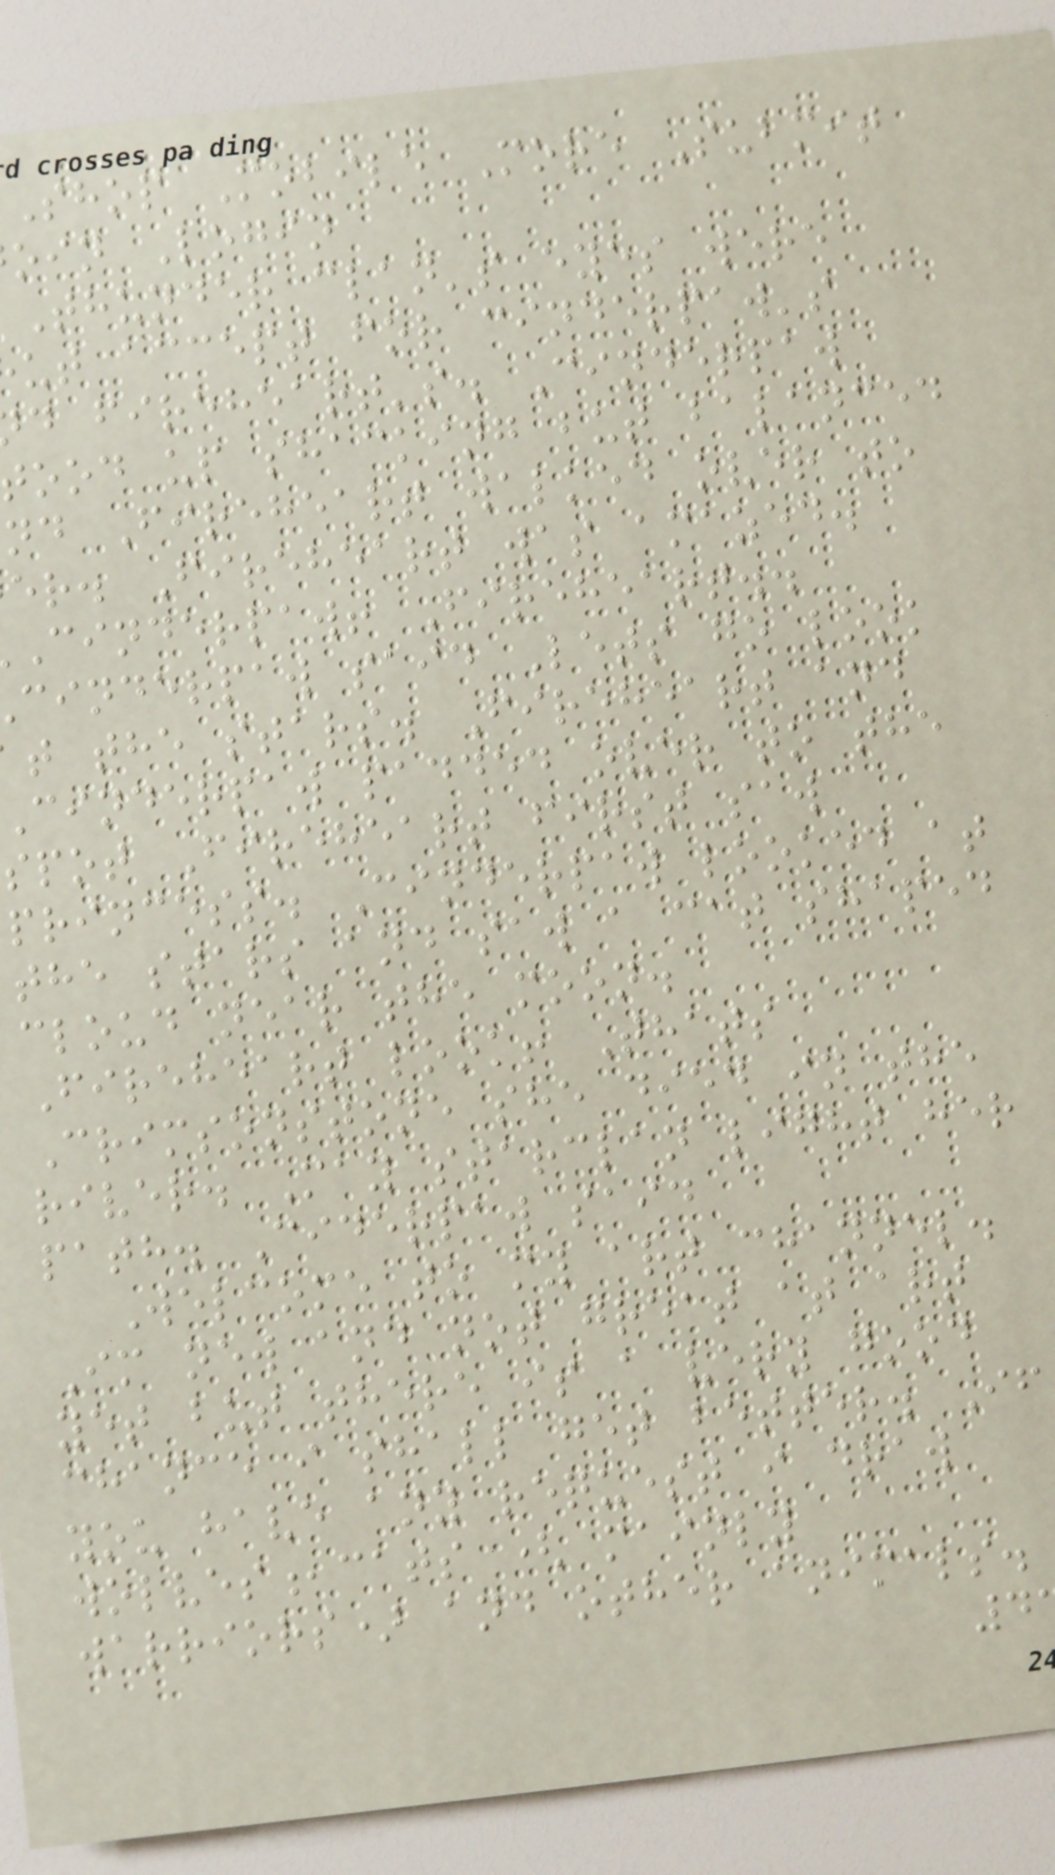Shop Mobile More Submit
oin Login
Thunder clan's eyes were
ut accept for cinderpaw's
d fireheart's. Cinderpaw
ood up shacking but balanced
nd Fireheart walked over to
er. Fireheart was amazed.
cinderpaw! Fireheart..
cinderpaw said Lets go look
t the stars. Fireheart and
cinderpaw padded over to the
spot Fireheart first saw
princess. Cinderpaw looked at
the stars and saw a cat shaped
cloud near the moon.
Fireheart look! Thats
Crimsonstone she died in the
river. May starclan light her
path. Ciderpaw said
Welcome to my art channel.
Im new and not great at art
yet but there is a very good
chance i shall get better. If
you have any request i draw
wolves,cats ( mainly
warriors) and other animals.
